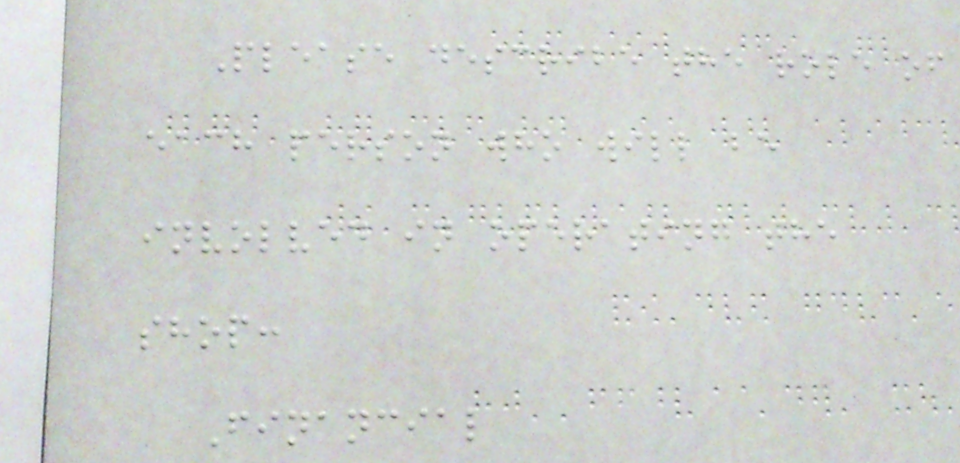Please describe the role of
each person who will be
involved in operating the
shop:
Financial
